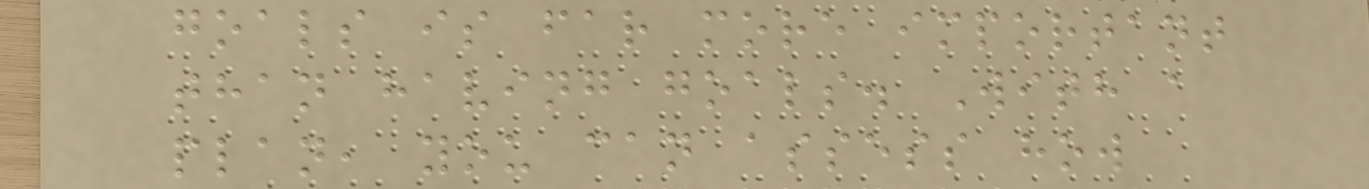goals is far more important
than having goals. With a
plan, you can assess how
